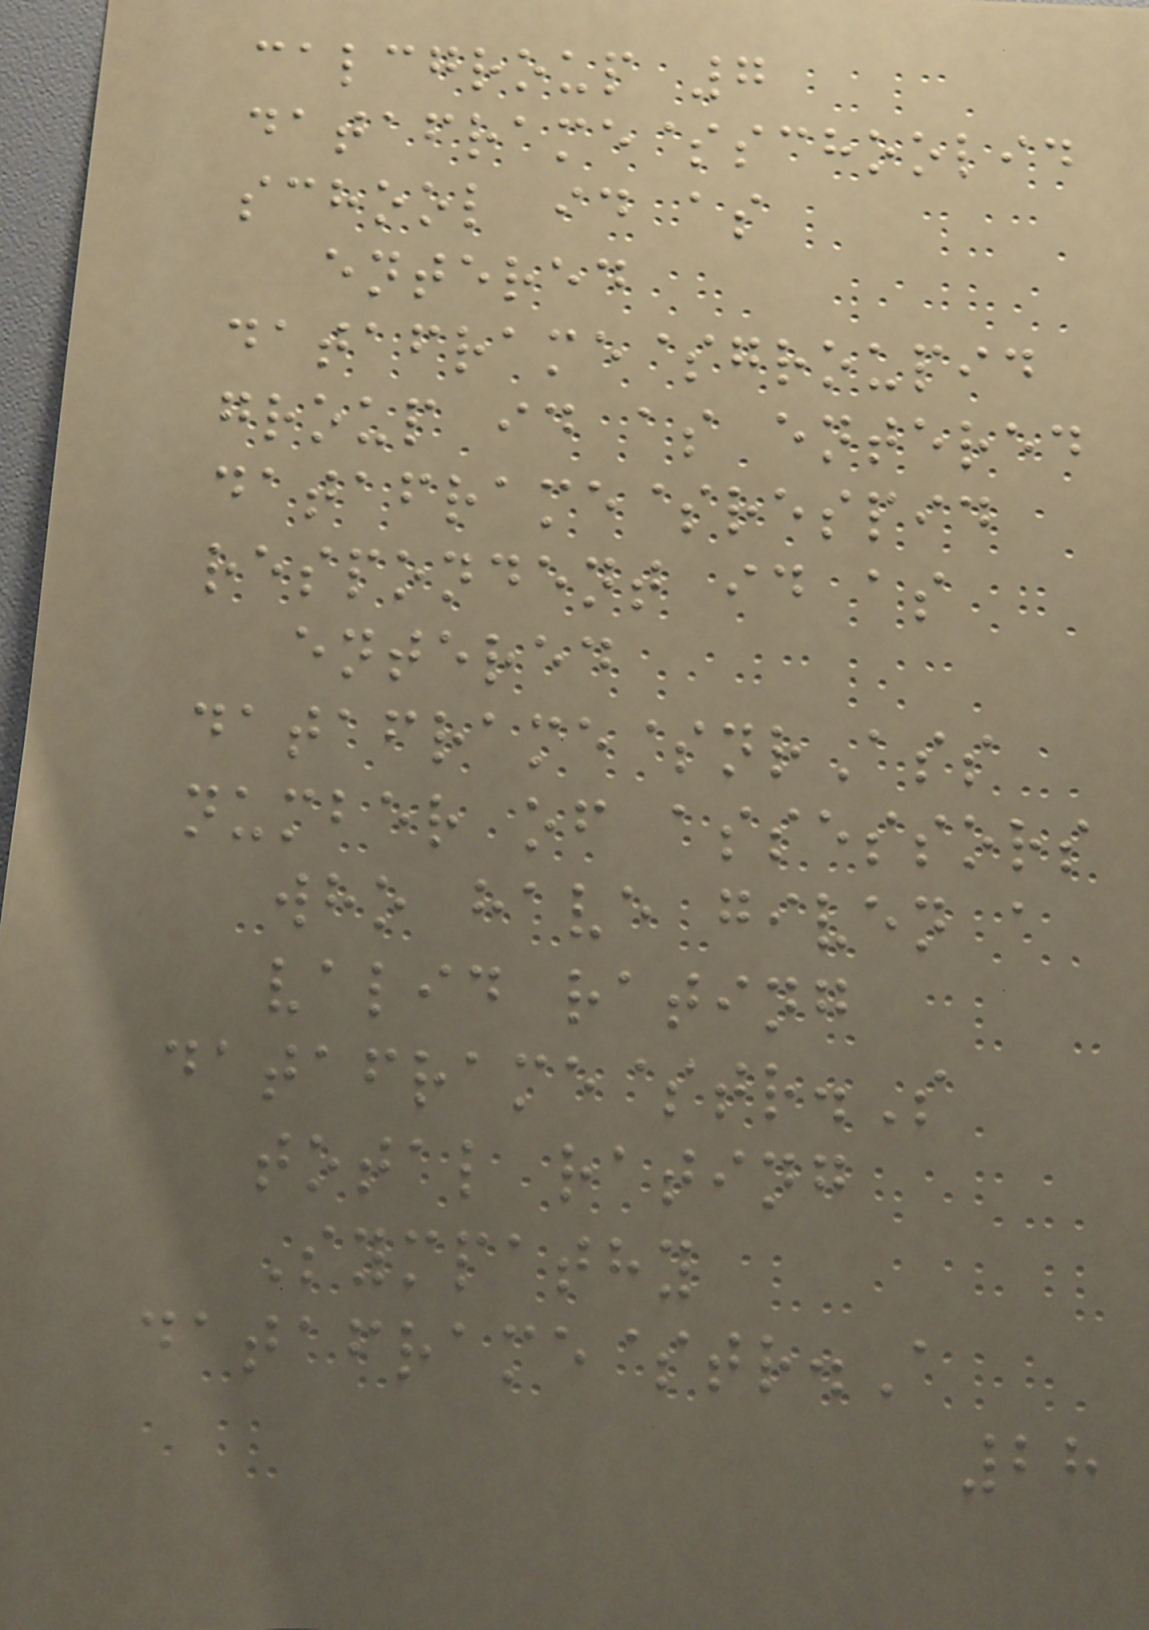calcgroup 7
dataframe$schoolid
school id as
entered
dataframe$groupid
group id as entered
dataframe$respid
respondent id as
entered
dataframe$nrAss
number of assessors
who have given a
valid rating
dataframe$tr.S
total rating
Sympathy
dataframe$tr.A
28
